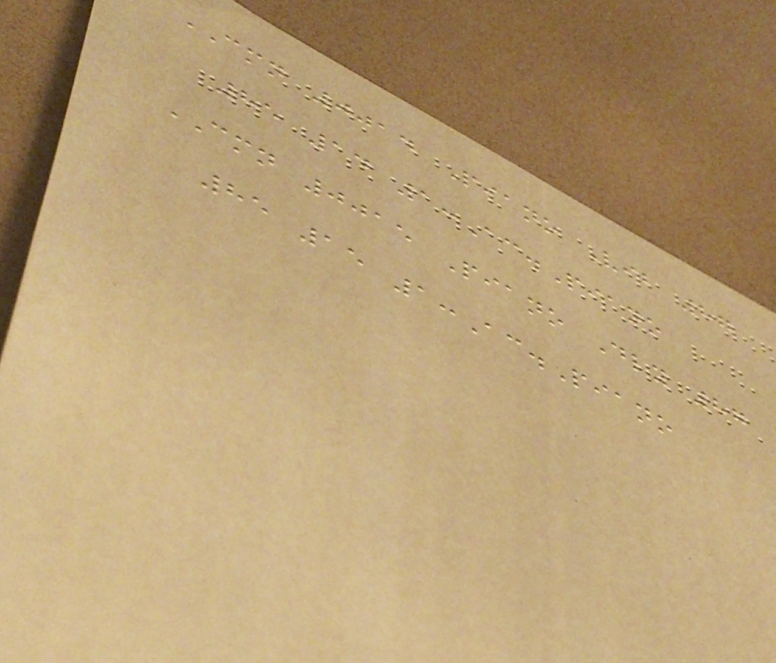CMN 0014 Piano Vib 87
85 14 1:Ac.Piano
CMN 0015 Piano Dly 87
85 15 1:Ac.Piano
